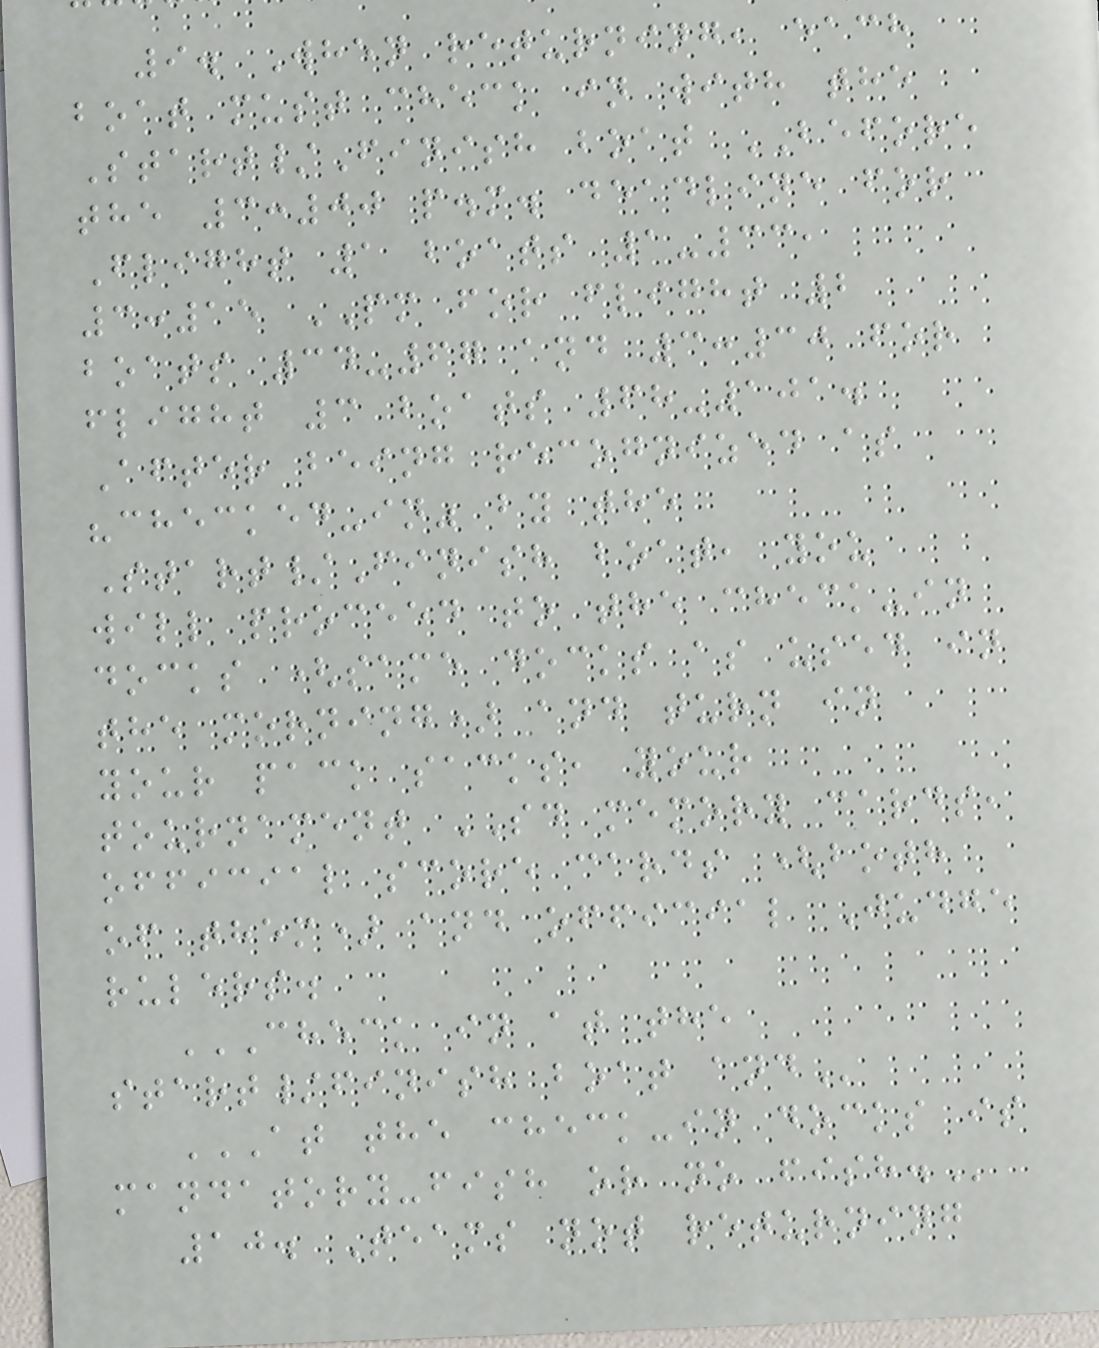9. When returning, each
boat must check in with the
Start/Finish boat BEFORE
the 3:00 p.m. deadline for
Flight 1 boats 1-33,
3:15 PM for flight 2
boats 34-67 and 3:30 for
flight 3 boats 68-101.
After being recognized as
"checked-in" by the
Start/Finish boat, you
will proceed to the check-in
docks (same docks as used in
the morning) and turn in
your pack sacks, your
tournament SD memory cards,
official score cards (both
of them) and official Judge
rulers.
CHECK IN AT THE
START/FINISH BOAT AND
AT THE CHECK-IN DOCKS IS
MANDATORY-FISH OR NO FISH.
10. Teams not returning
